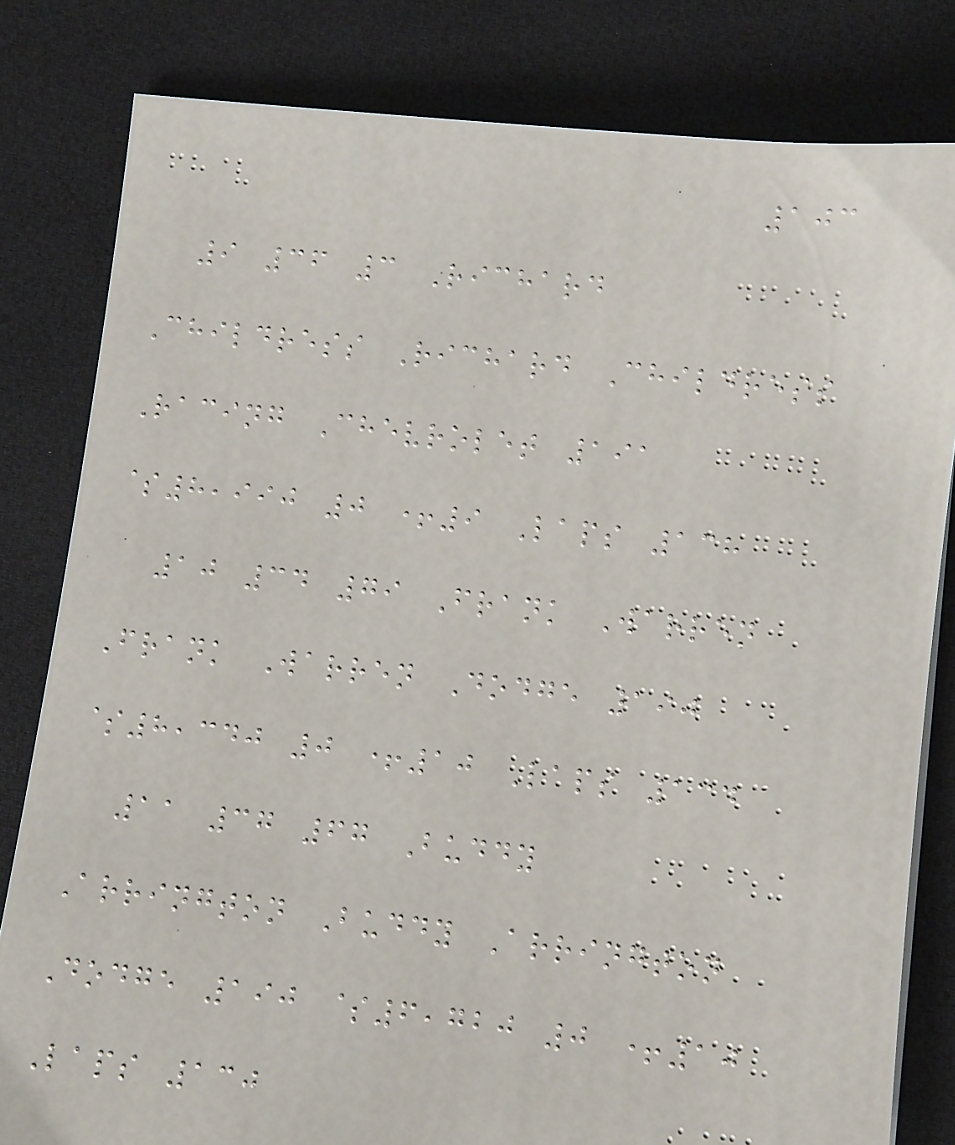103
9 36 3 Richard
Childress Richard Childress
Racing Chevrolet 191
$8,990 0 +9 Laps 138
10 34 79 Frank Warren
Frank Warren Dodge 190
$8,340 0 +10 Laps 134
11 37 67 Buddy
Arrington Buddy Arrington
Dodge 190 $6,720 0 +10
Laps 130
